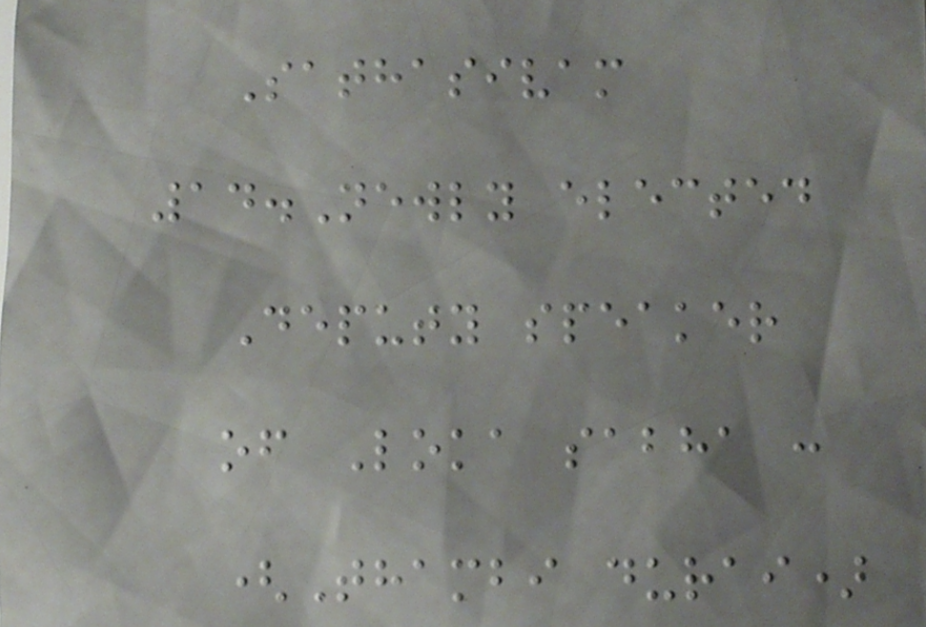Sathasivam
14.Newly elected
Deputy speaker
of Loka sabha :
(Thambi durai)
